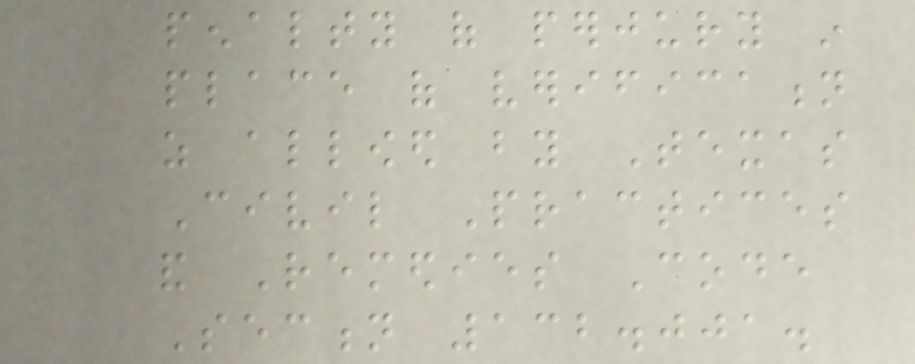penalty of perjury in
place of verification
as allowed by Texas
Civil Practices
and Remedies Code
Section 132.001.
